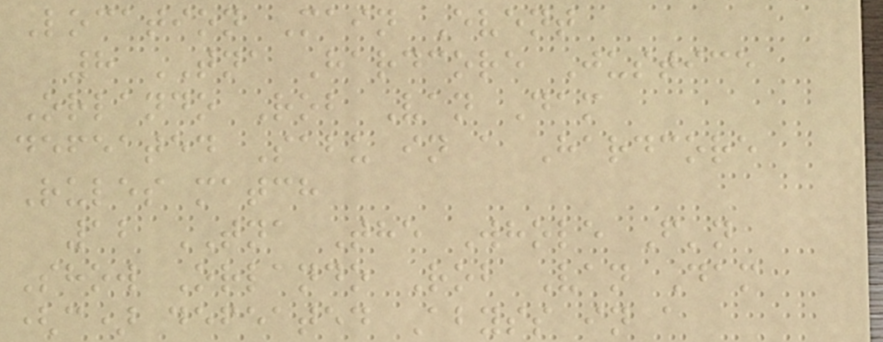Location Main Event
8 TNA Hardcore Justice
Orlando Rob Van Dam
defeated Sabu in a Hardcore
Rules match
12 TNA The Whole F'n
Show Orlando Rob Van Dam
(c) defeated Abyss in a
